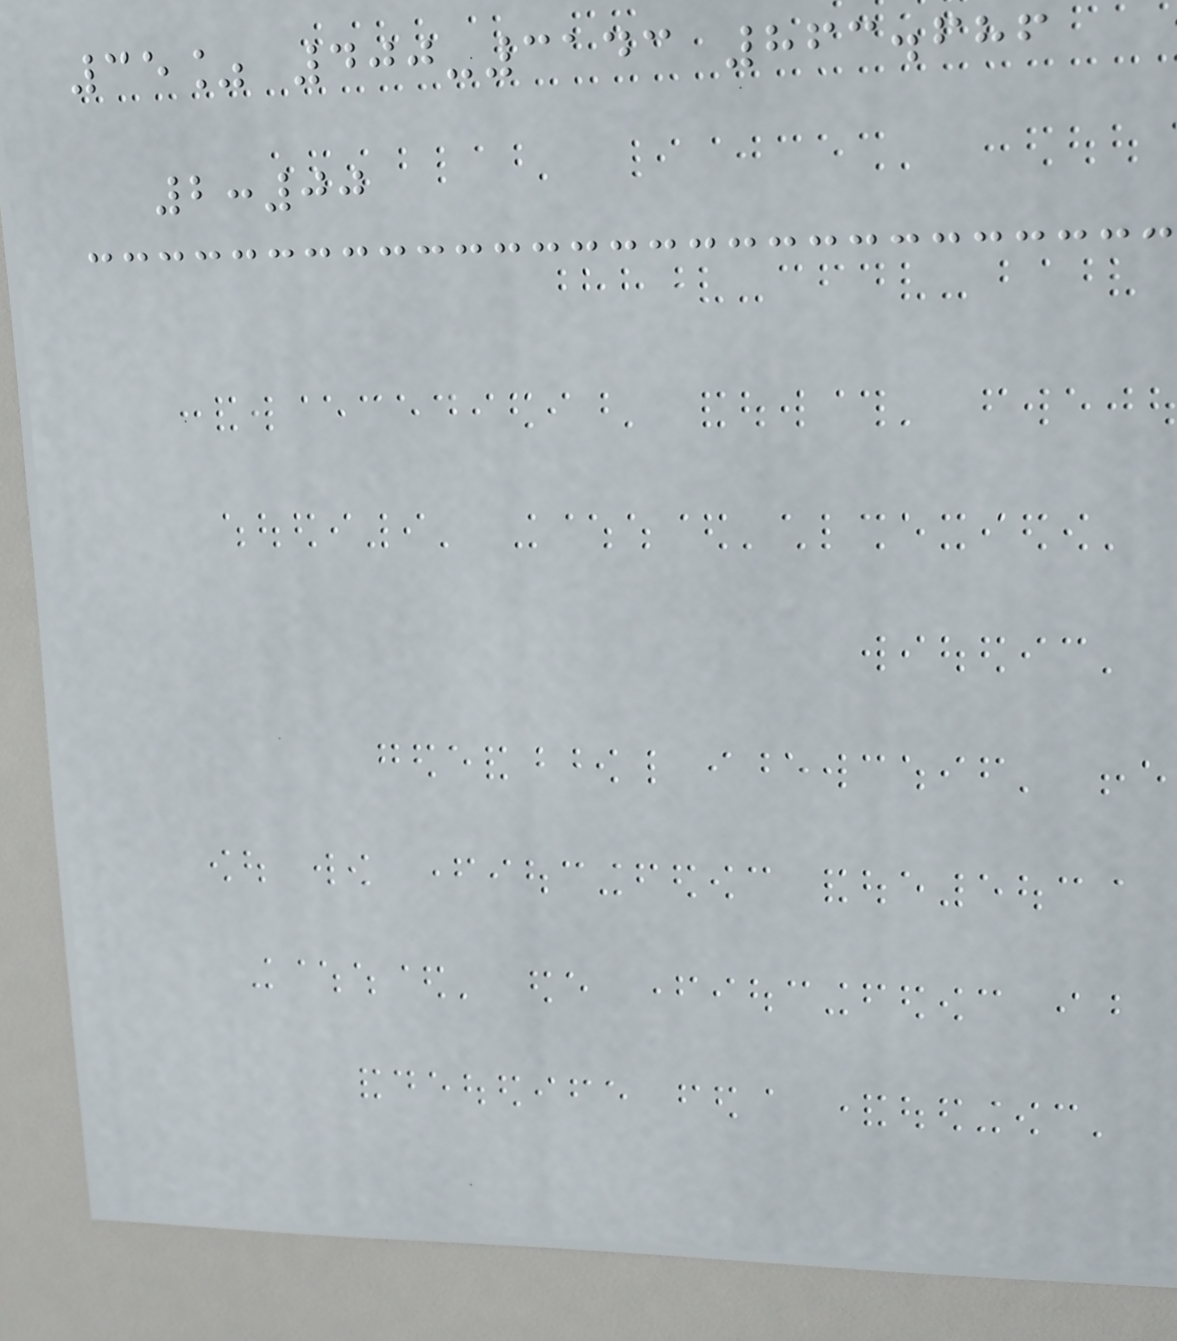35% 400-3143 863.686
2:00
